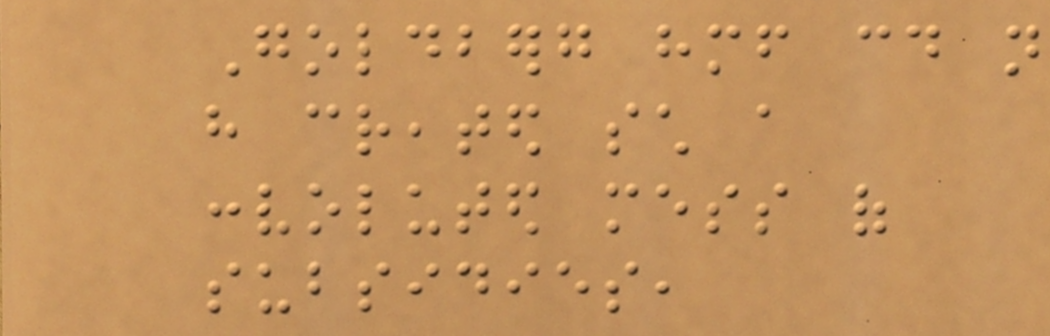Goldberg himself could not
have created such a
convoluted mess of
subsidies,
